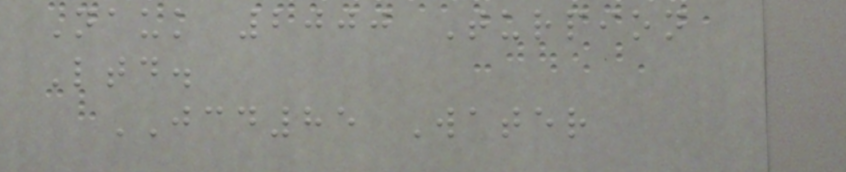Nauk 2000 Turpion
Ltd.
JCD85 Water
